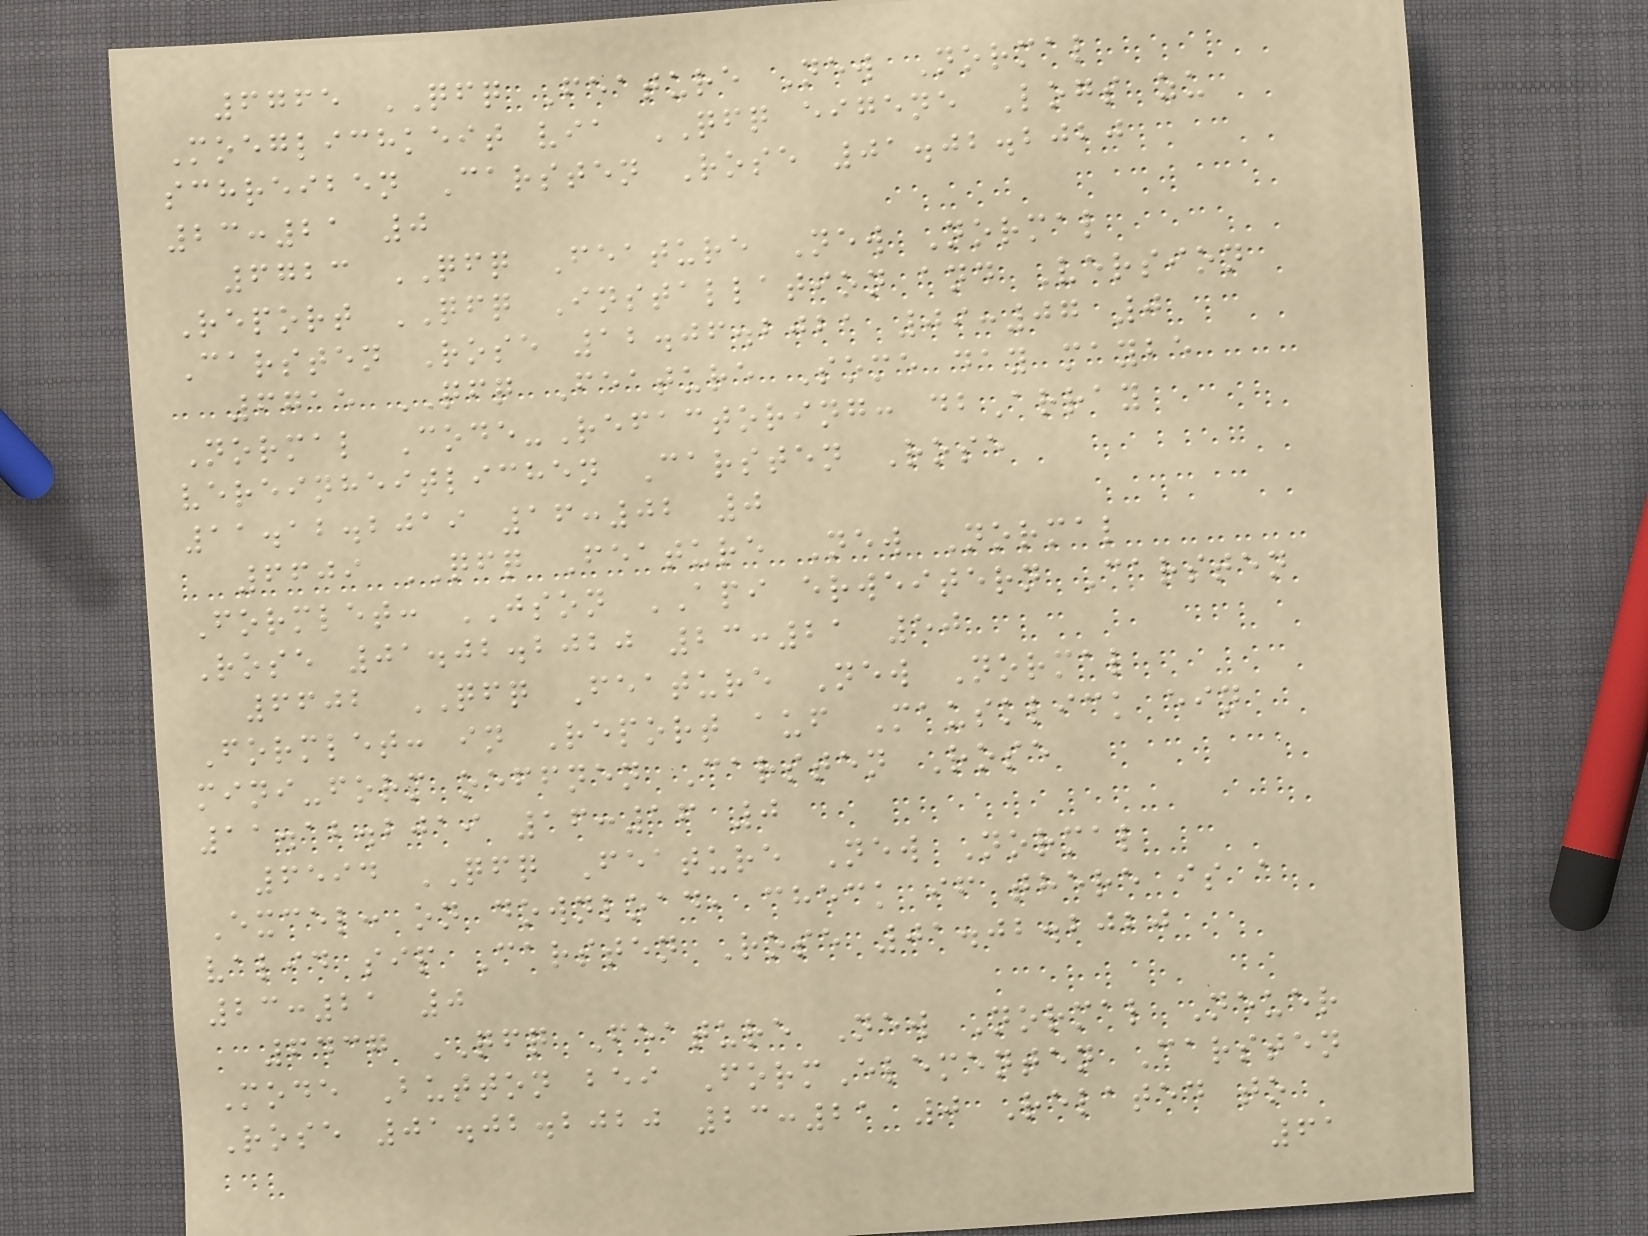6765 QFQ Feature New Normal
Moeglichkeit via QFQ eigene Logs zu
schreiben Carsten Rose 01.02.2020
23:21 0
6723 QFQ Feature New Normal
Report QFQ Installation and Version
Carsten Rose 12.06.2021 09:07 0
6715 QFQ Feature Some day maybe
Normal Code-Refactoring: dbArray
vereinheitlichen Carsten Rose
11.12.2019 16:02 0
6609 QFQ Feature New Normal
Formlet: JSON API erweitern Carsten
Rose 01.02.2020 23:21 50
6602 QFQ Feature New Normal
Formlet: in Report auf Mausklick ein
mini-form oeffnen Carsten Rose
11.12.2019 16:16 0
6594 QFQ Feature New Normal
Excel: on download, check if there is a
valid sip Carsten Rose 01.02.2020
23:21 0
6437 QFQ Feature New Normal Neuer
Mode Button bei FormElementen Carsten
Rose 01.02.2020 23:21 0 Related to
61
